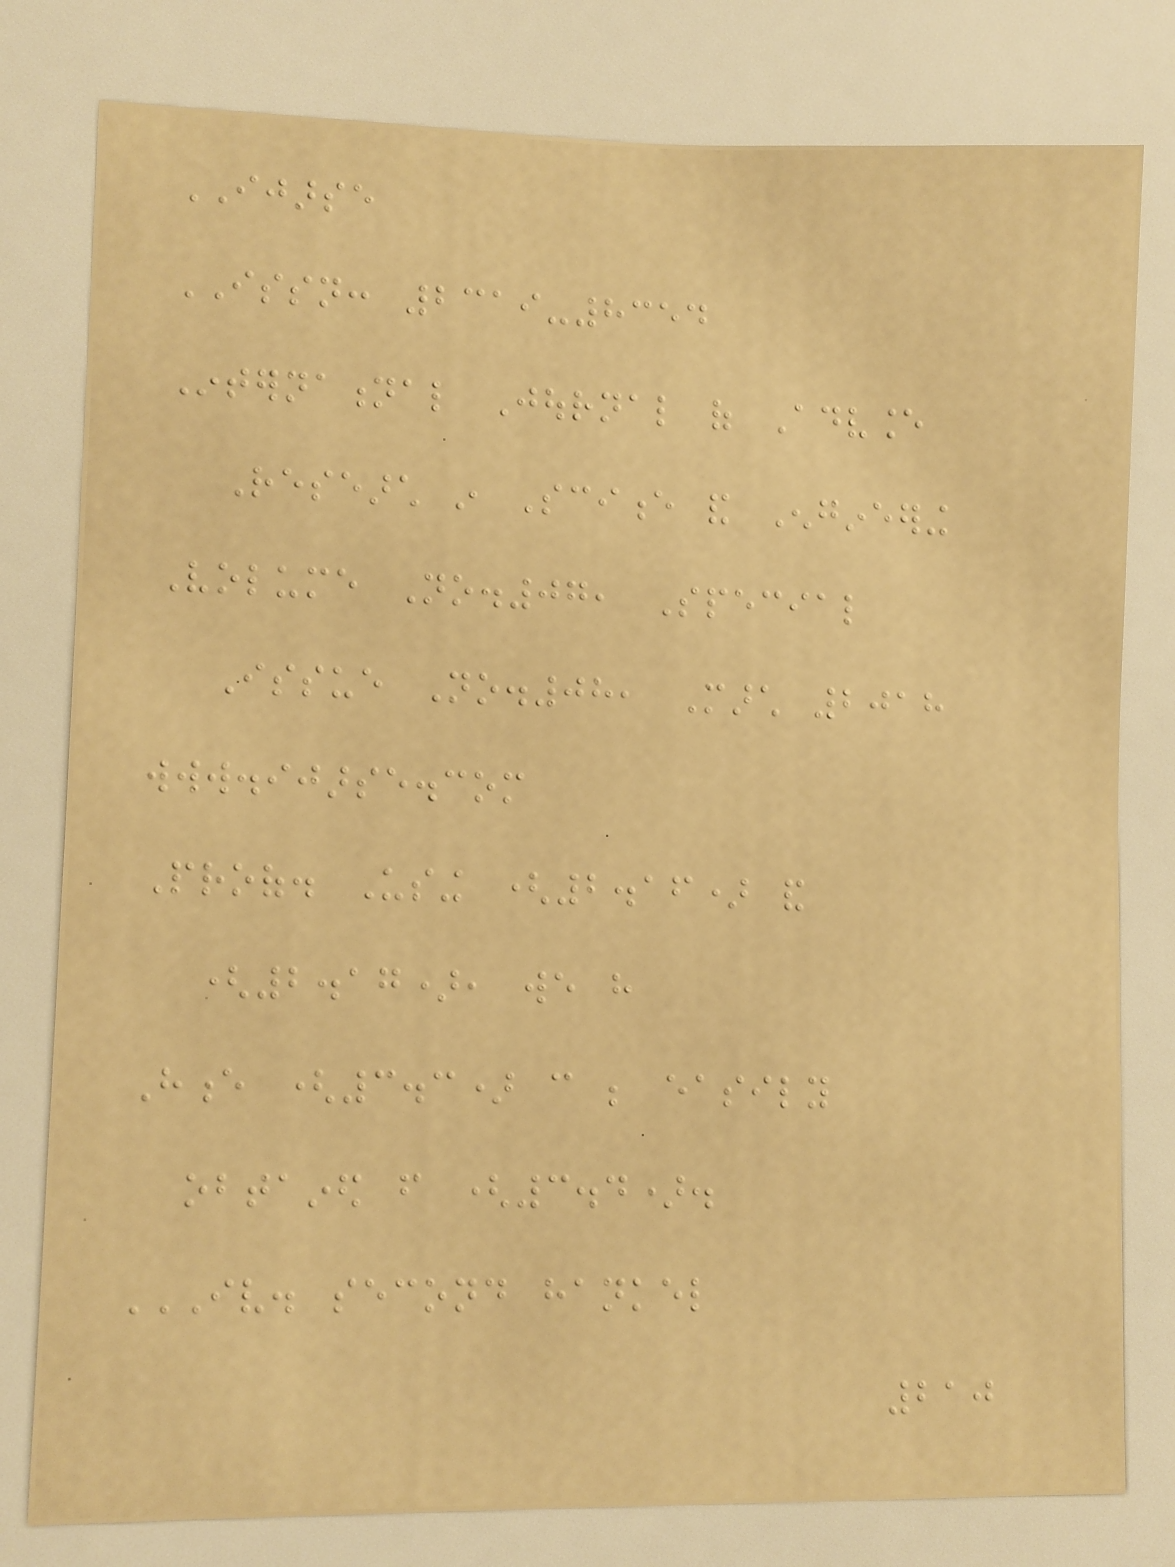IJARSE
ISSN: 2319-8354
International Journal of Advance
Research in Science and Engineering
Volume No.07, Special
Issue No.08, March 2018
www.ijarse.com
Proof. Using (2.16) and
(2.17), we have
Hence (3.3) can be easily
obtained from (3.4).
IV. SECOND HANKEL
210
